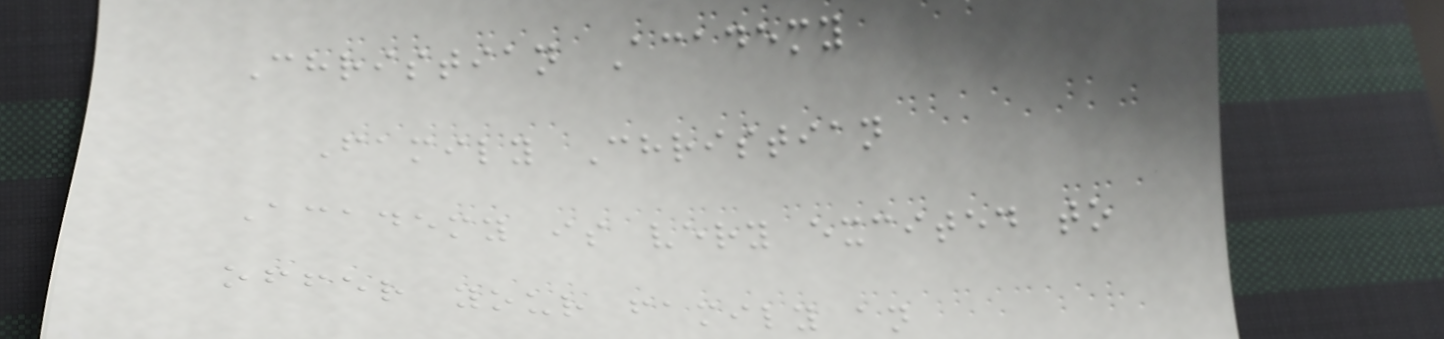Christian Academy
Family Christian
Academy is very excited to
offer your family an
